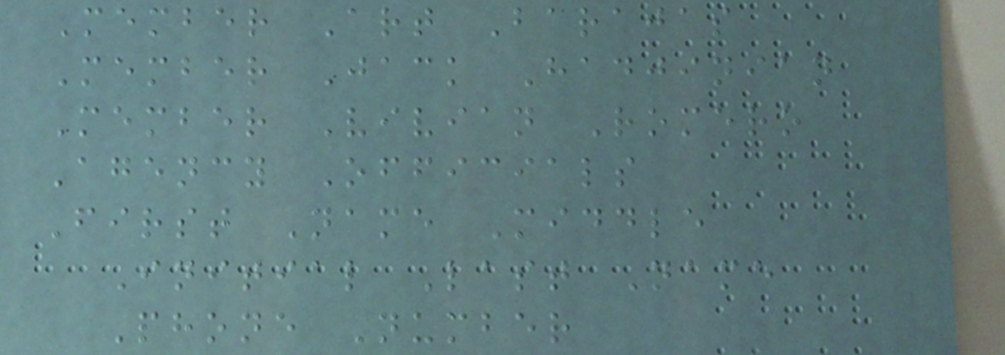Member Art Barajas
Member Jack Hadjinian
Member Vivian Romero
Agency Officials
First Name Middle
Initial Last Name
Phone Number
